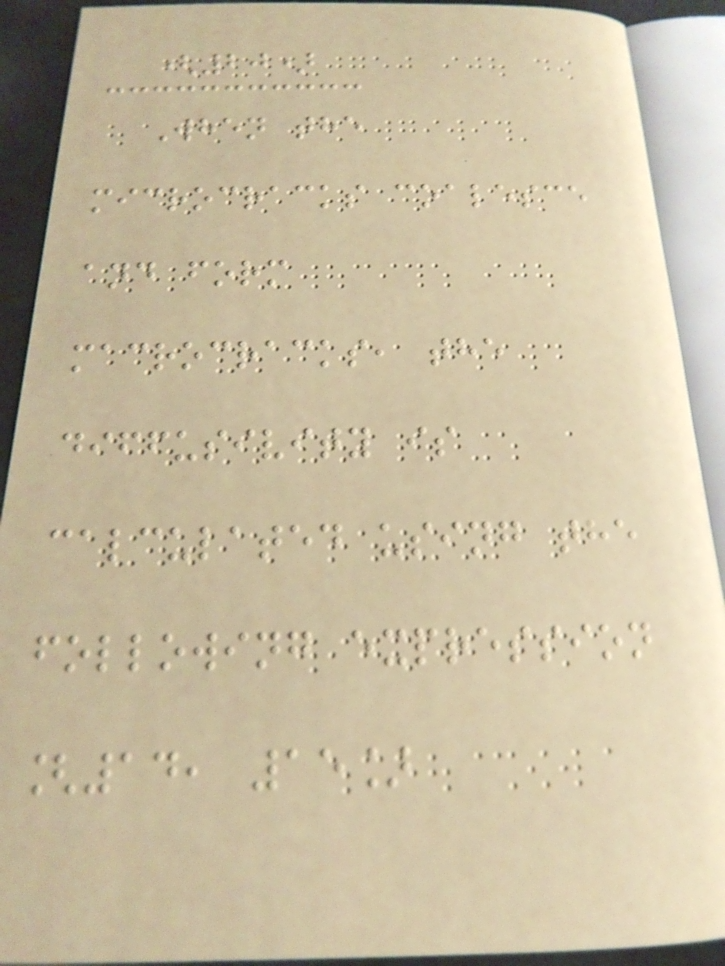(20)
When the
microcracks coalesce
and form
macrocracks, the
diffusivity is
calculated using the
following expression
[14, 15]
